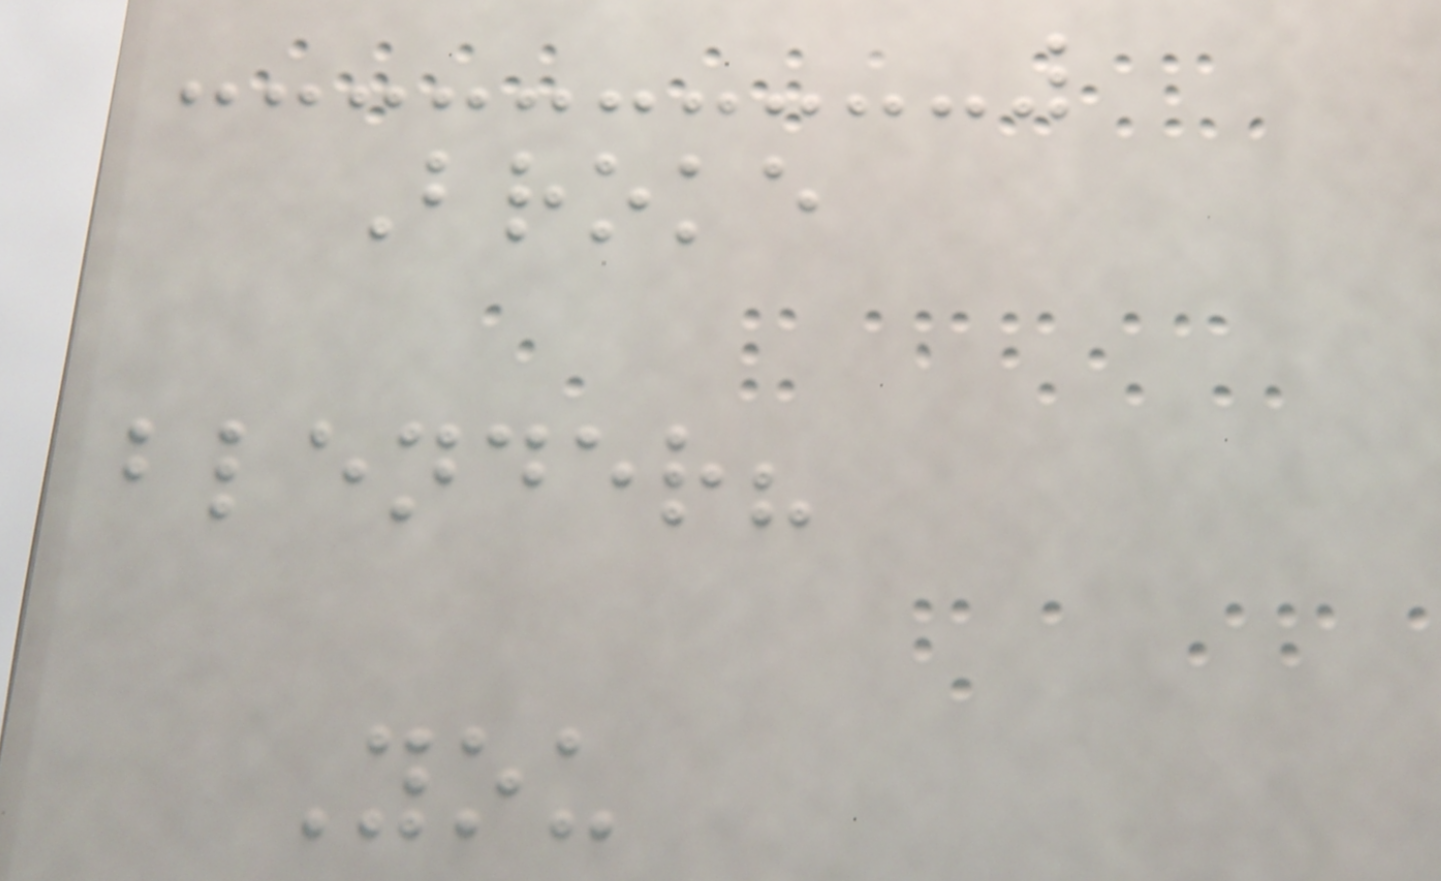Broke
blender?
You
